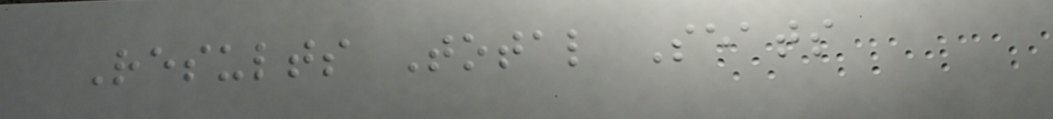Results Total Seats
